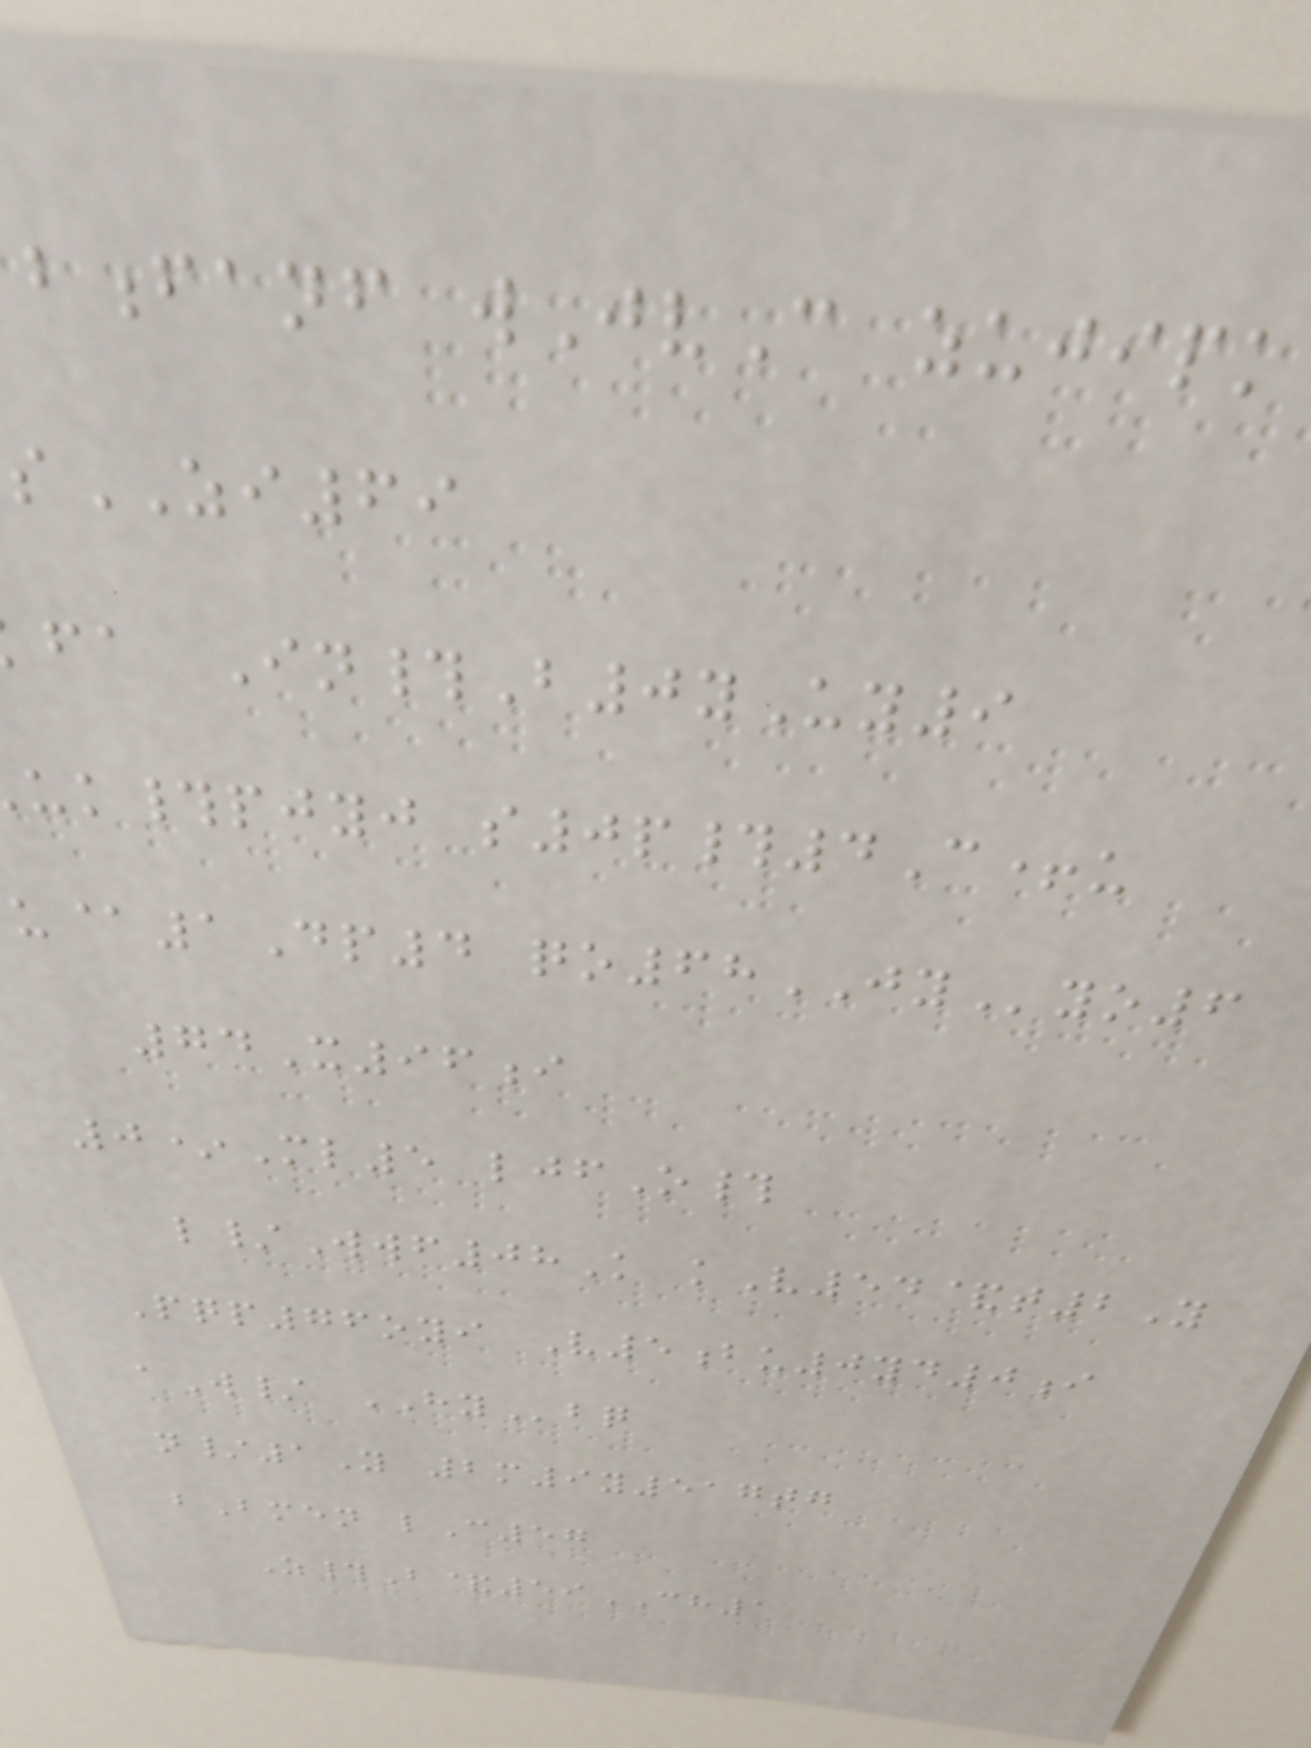fanf wJvC zujipk
sZI69
fa In#B0yUy9
uk#pjyj s0p#4C+u
u@1Dp4 qo68JYyo6
74X96i
0*Ml5 ljfO#
l/Wwf08K kV54&t2Y
Pqp76oyi V5bu0yd0i
aW/ HYbq
n/1Y 2m9y517tg
bBmen lC57
Z#B&59CH1
